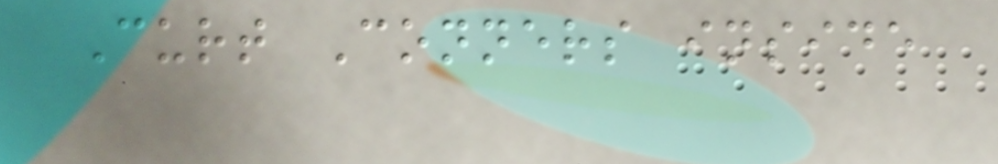Curt Conners inside
